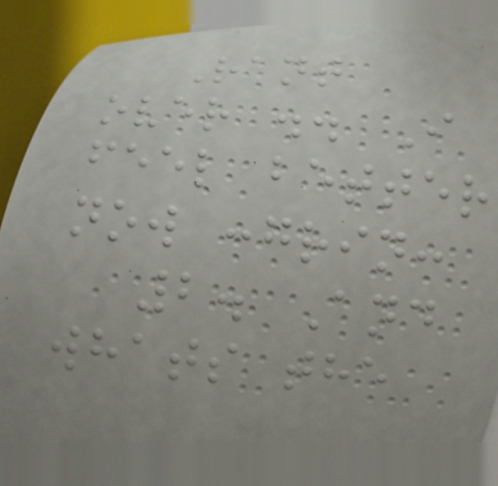Rant
over .. I
feel better
now :grin:
2. And
whats the
